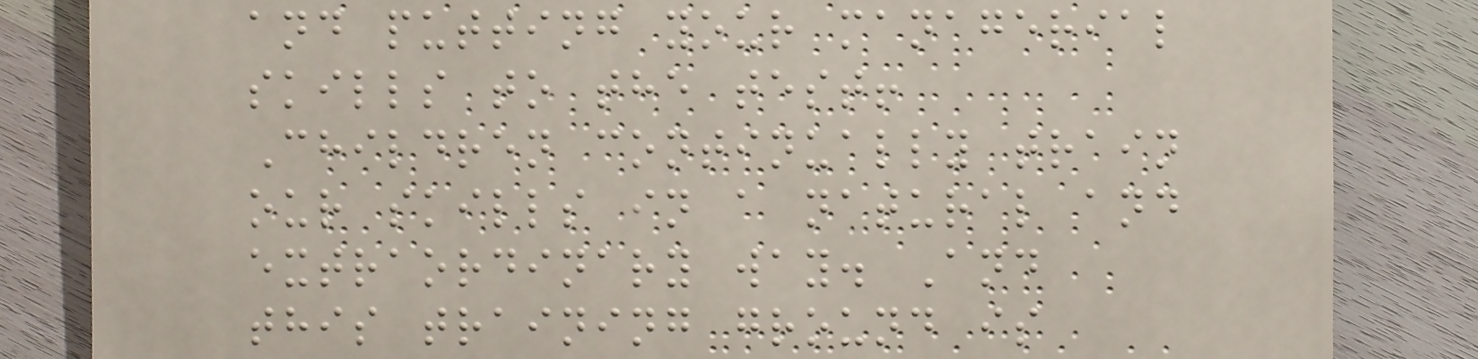and putting your managerial
skills to the test!
Children continually train
our skills in a natural and
extraordinary way. And
this training ground is
